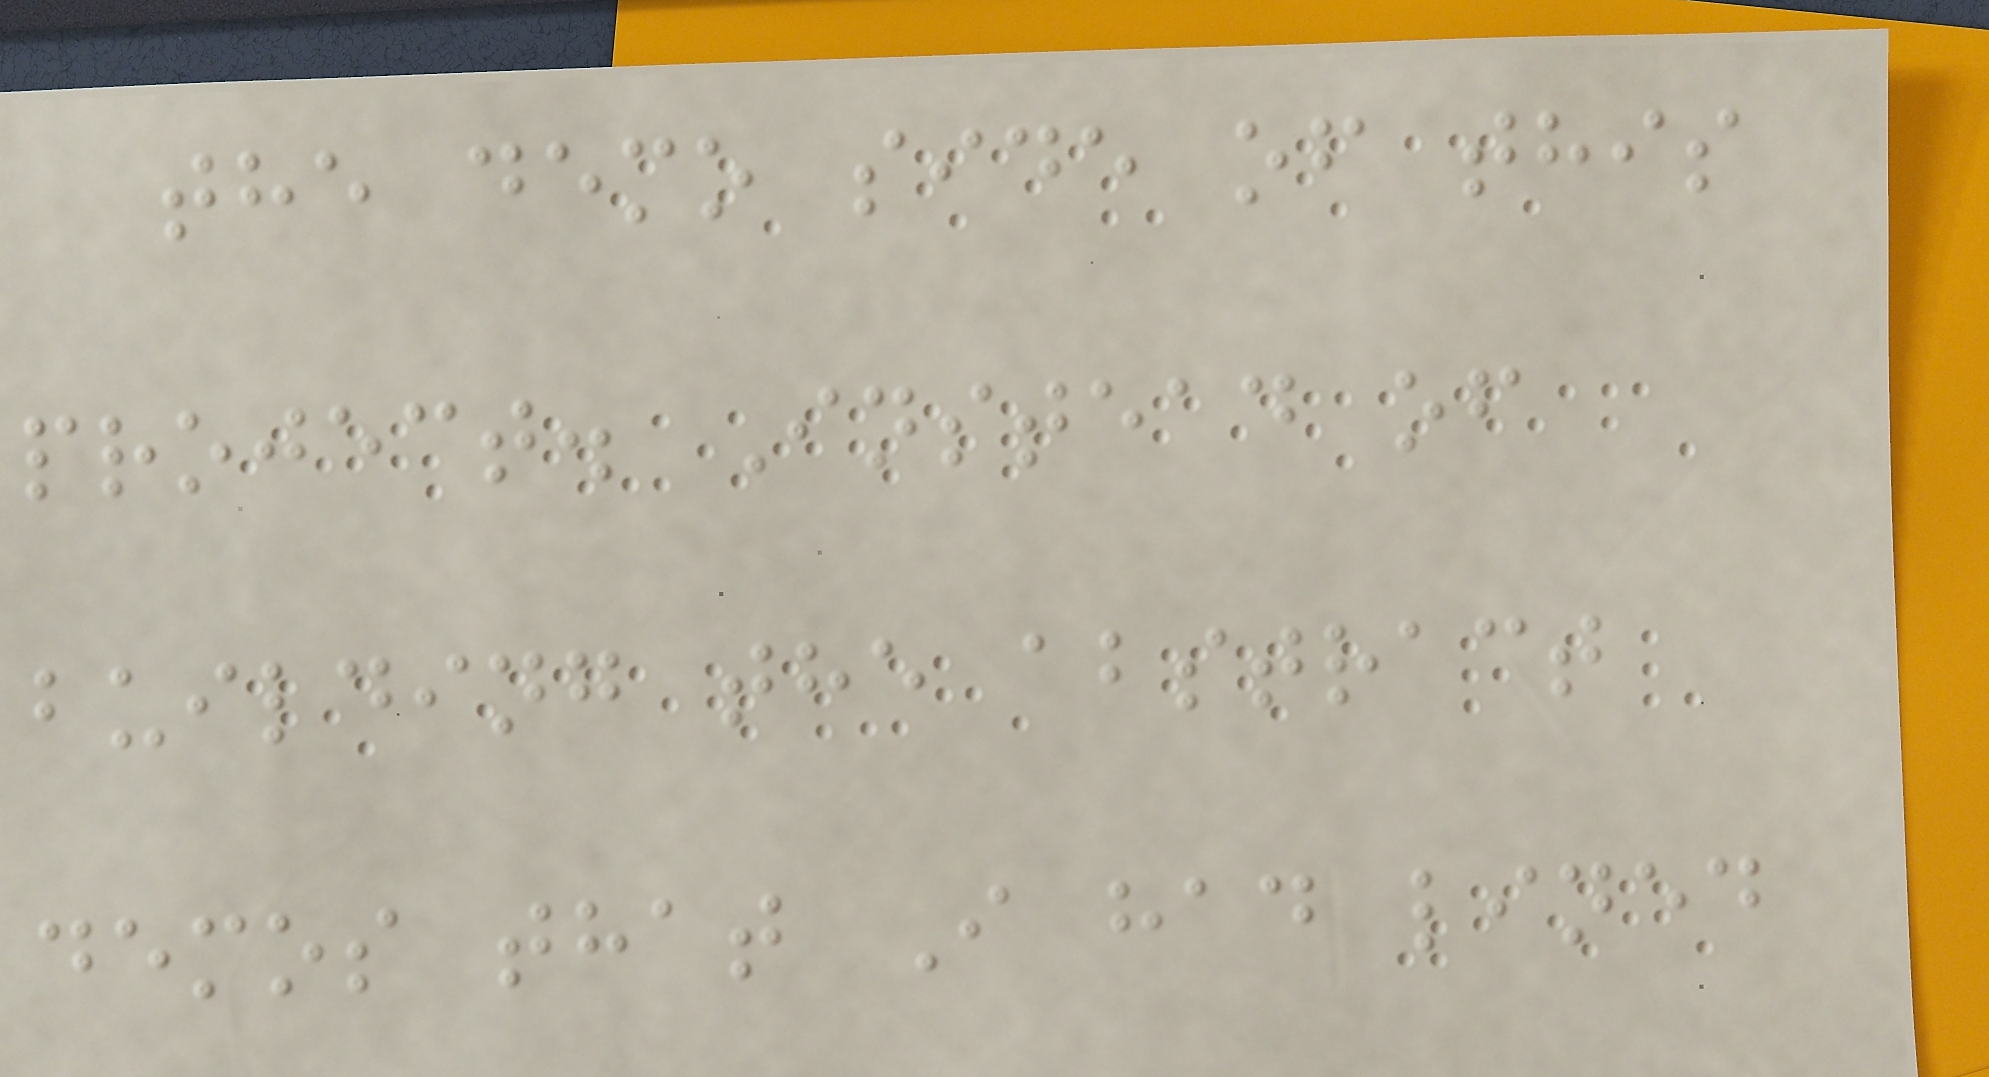the demo side of this
project. Instead of
building the abstract
demos that I had lined
